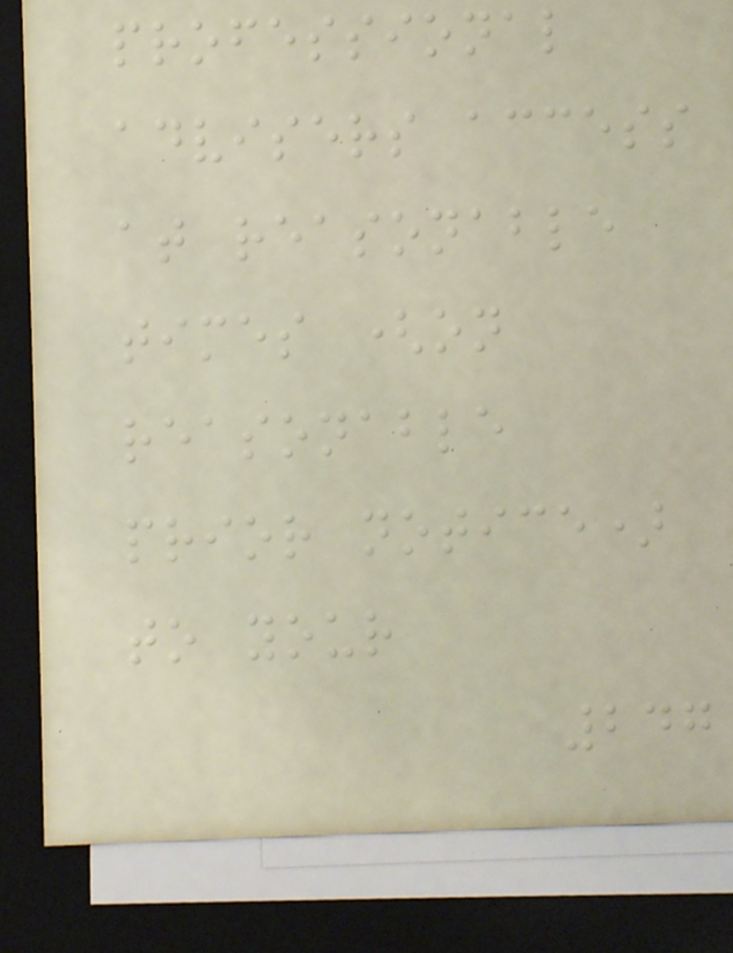professional
advisers access
at reasonable
times (on
reasonable
prior notice)
to your
247
